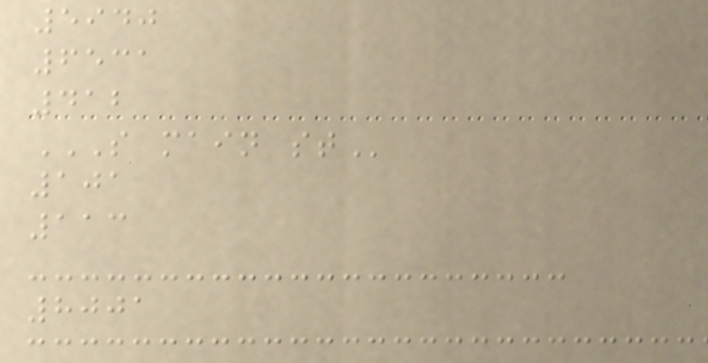5940
6531
412
S MAIN ST
101
113
8001
